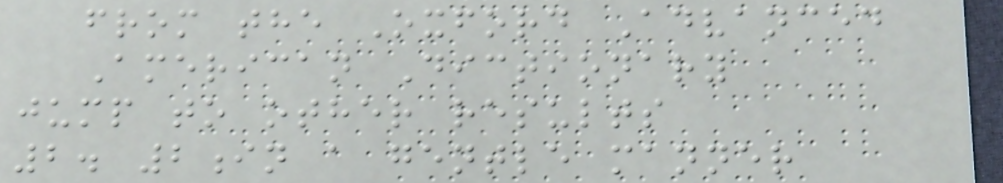from the Oxford Advanced
American Dictionary
jump to other results
2. 2in a gentle manner
